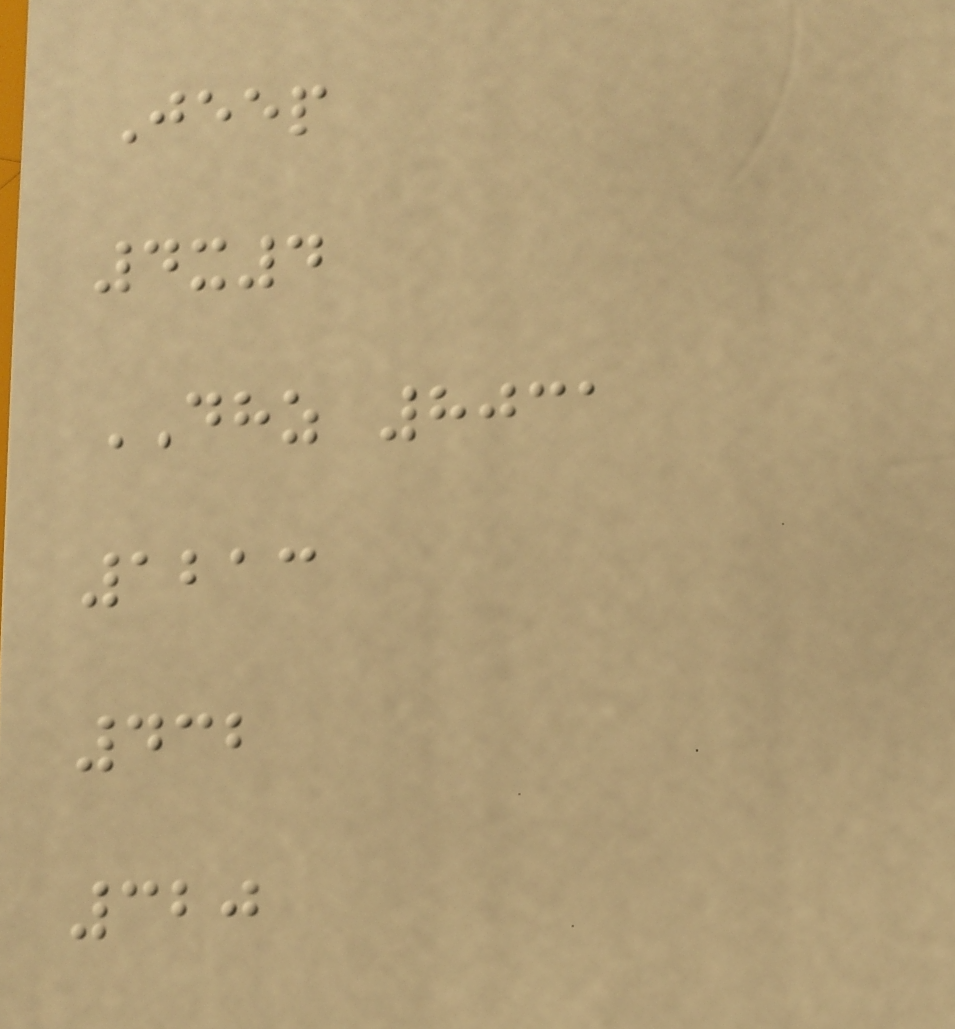Jeep
4x4
DHZ 8031
1213
432
320
